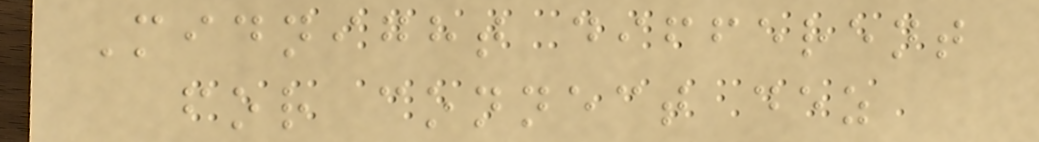Midnight different
for connect dez
